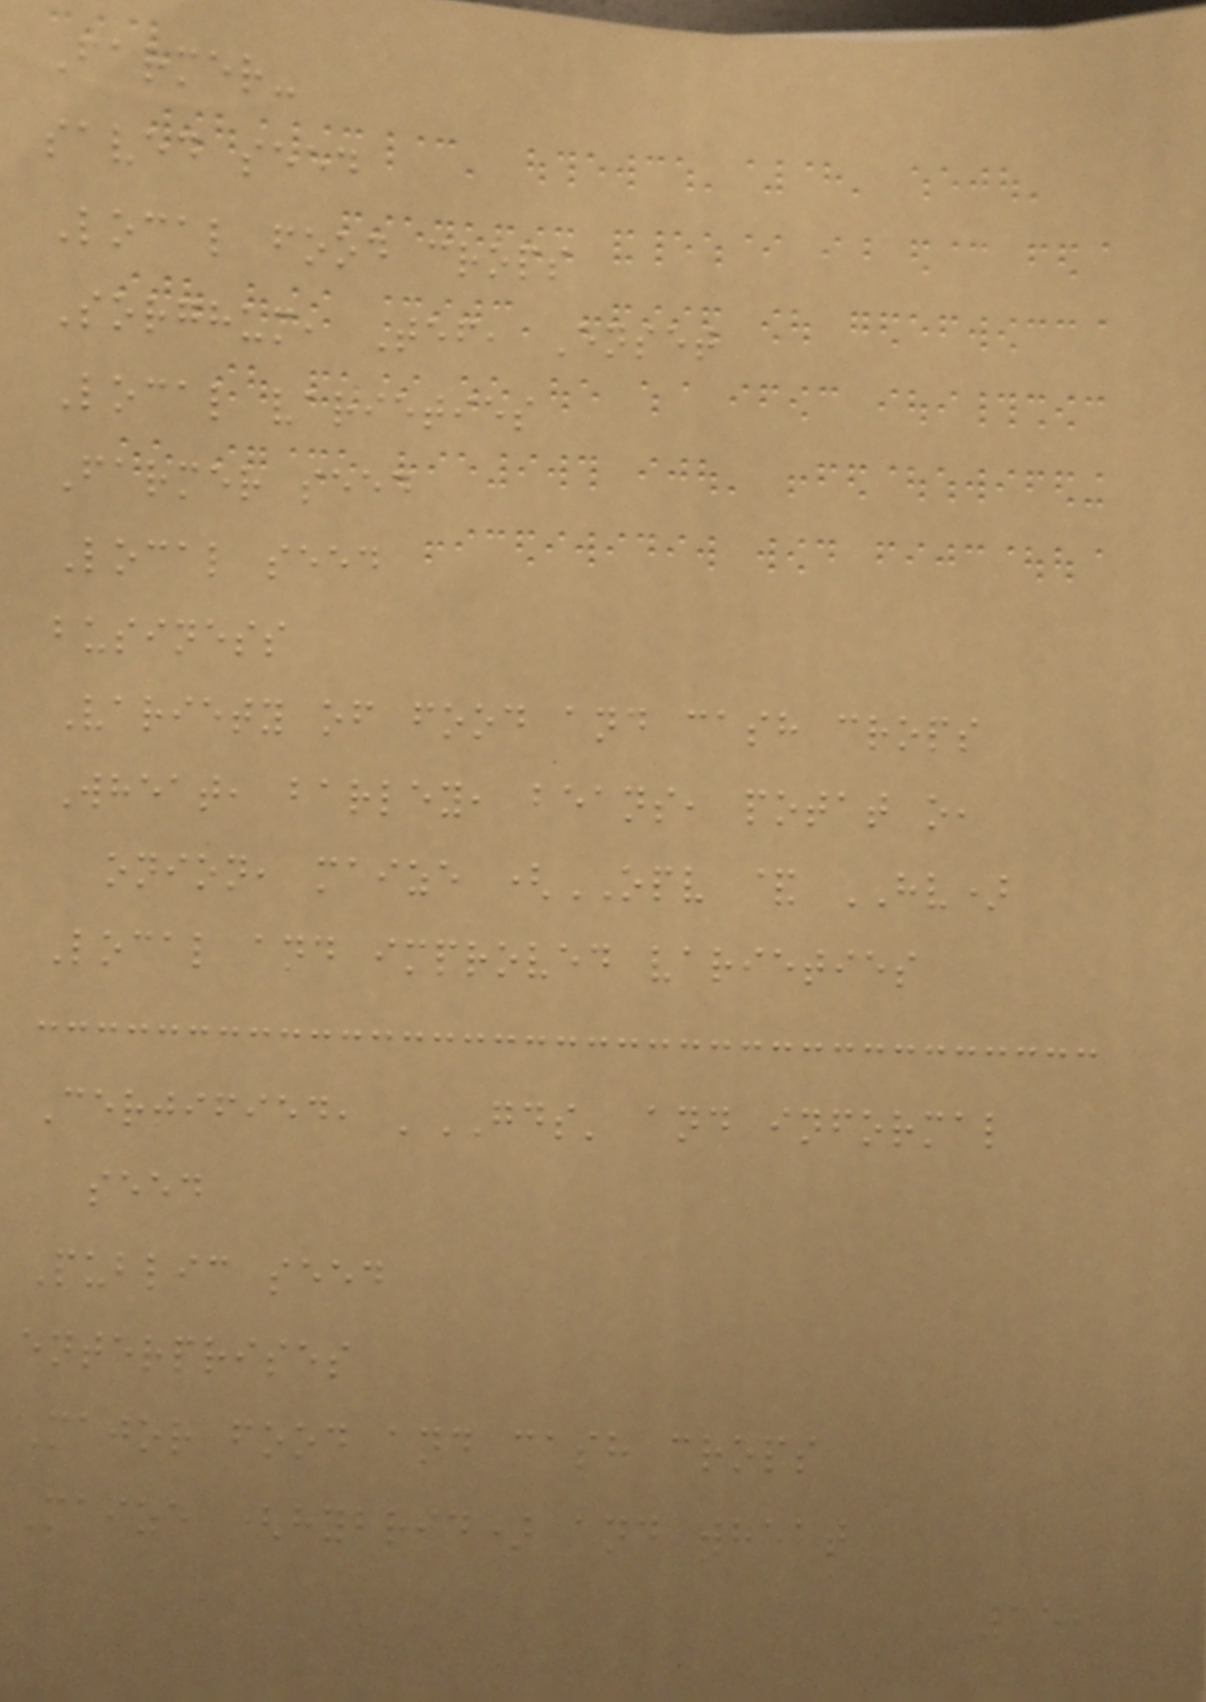Farmer-
saved seed
Local food crops
Sorghum, Tef, Enset
Local varieties
Farmer seed
Local seed
business
Variety of food and cash crops
Wheat, barley, beans, potat o,
onion, maize (OPV & HV)
Local and improved varieties
Certified, 'GDS' and informal
seed
Public seed
enterprises
Major food and cash crops
Maize (hybrid) and wheat
152
